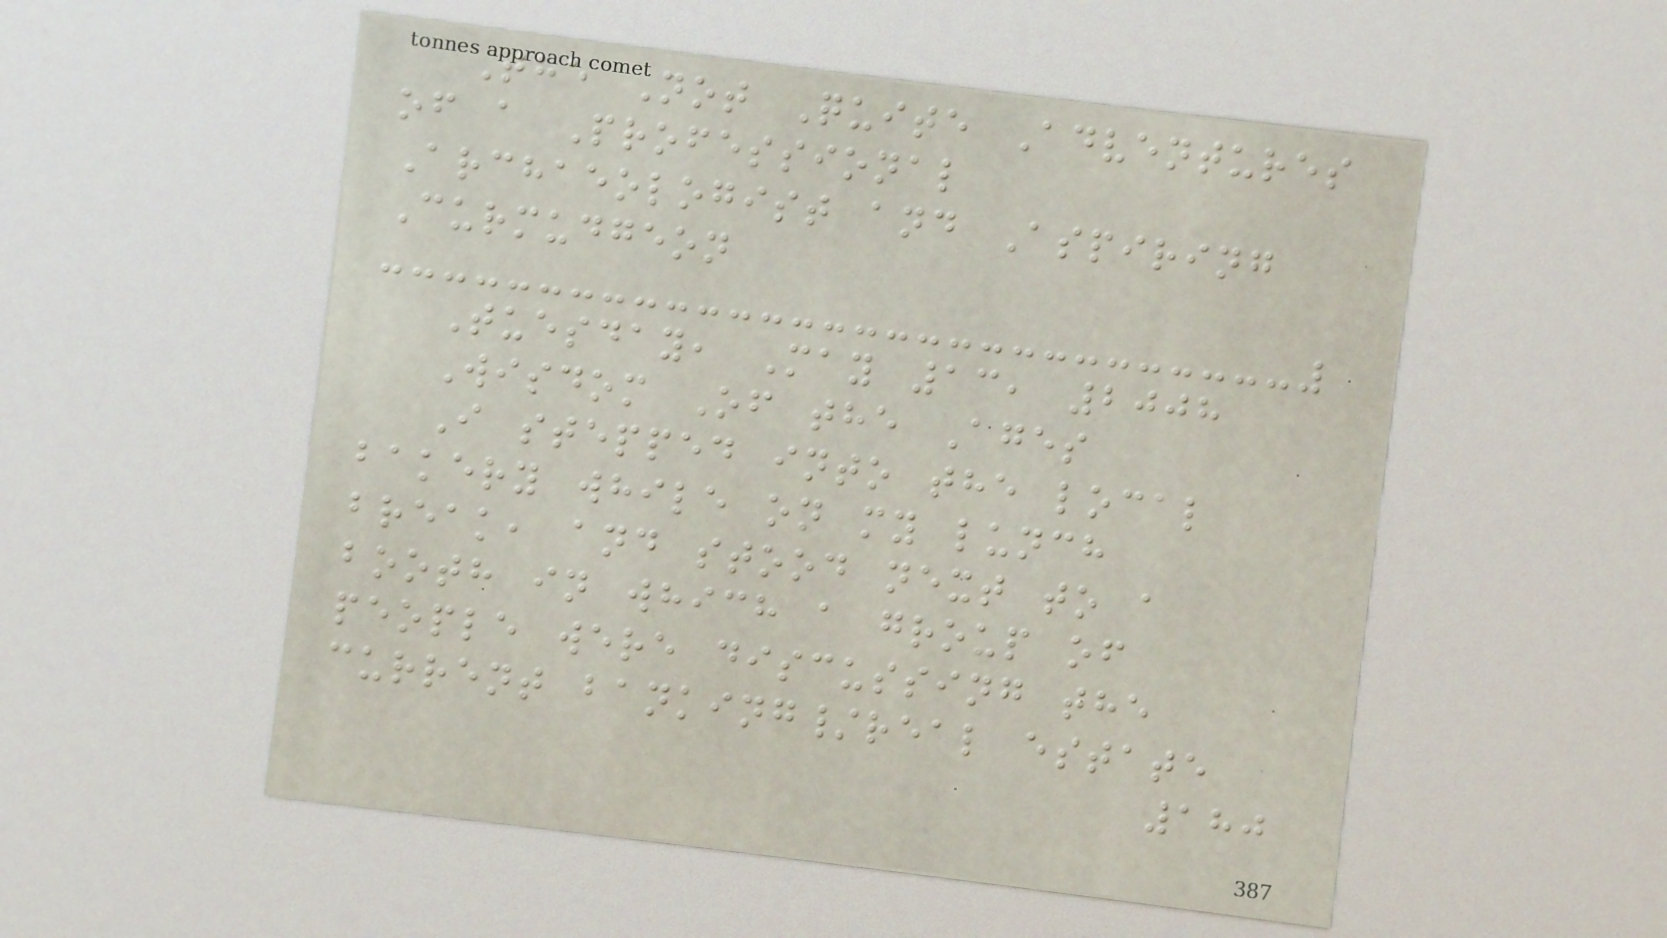The Not Quite Adventures
of a Professional
Archaeologist and Aspiring
Curmudgeon
Tuesday, May 13, 2008
Wisdom Of the Ages
I stepped into the local
bakery while on my lunch
break, and stood next to a
booth in which a group of
people were discussing the
current banking/real estate
180
